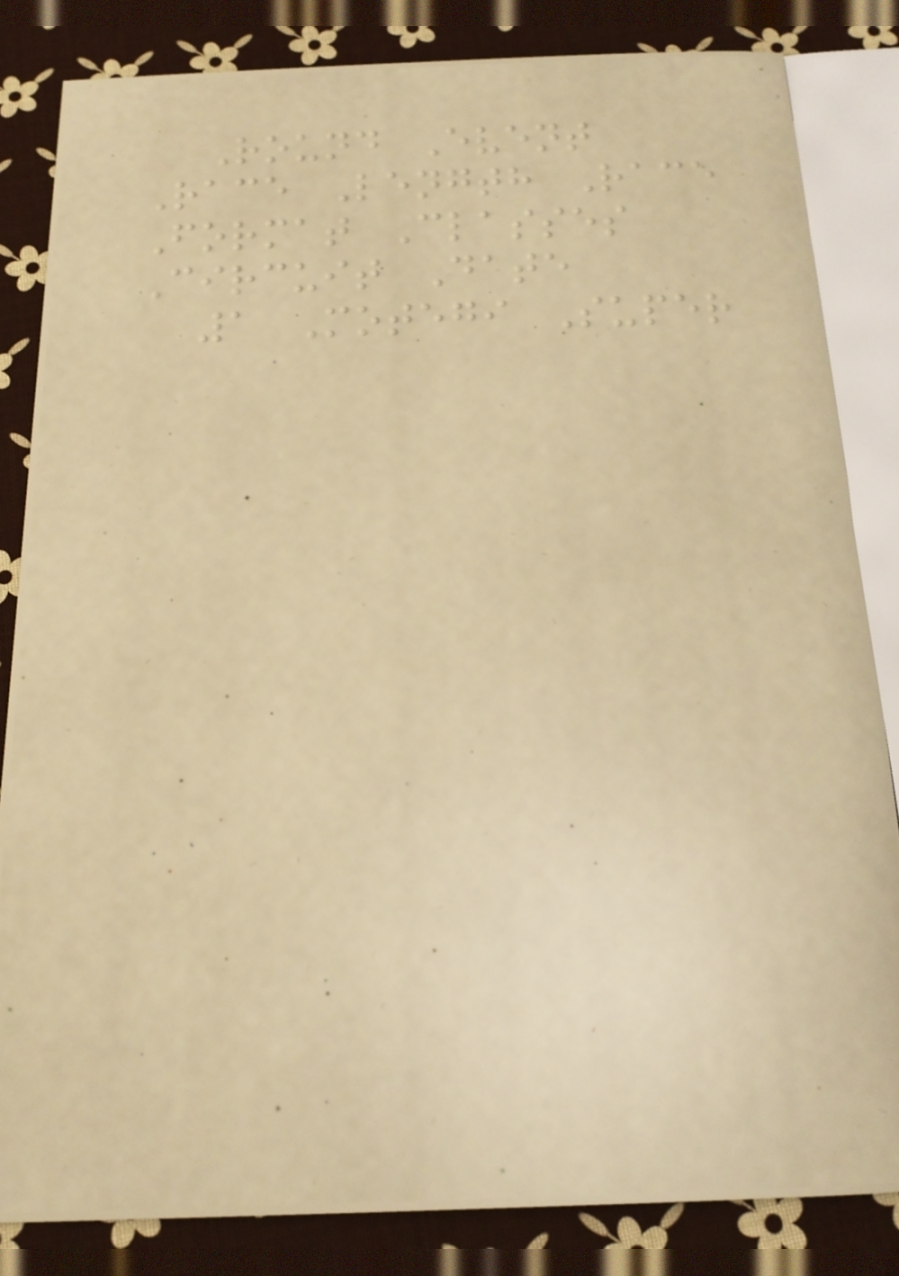Round Event
Race Length Race
Format Classes
Circuit Date
1 Motegi Super
